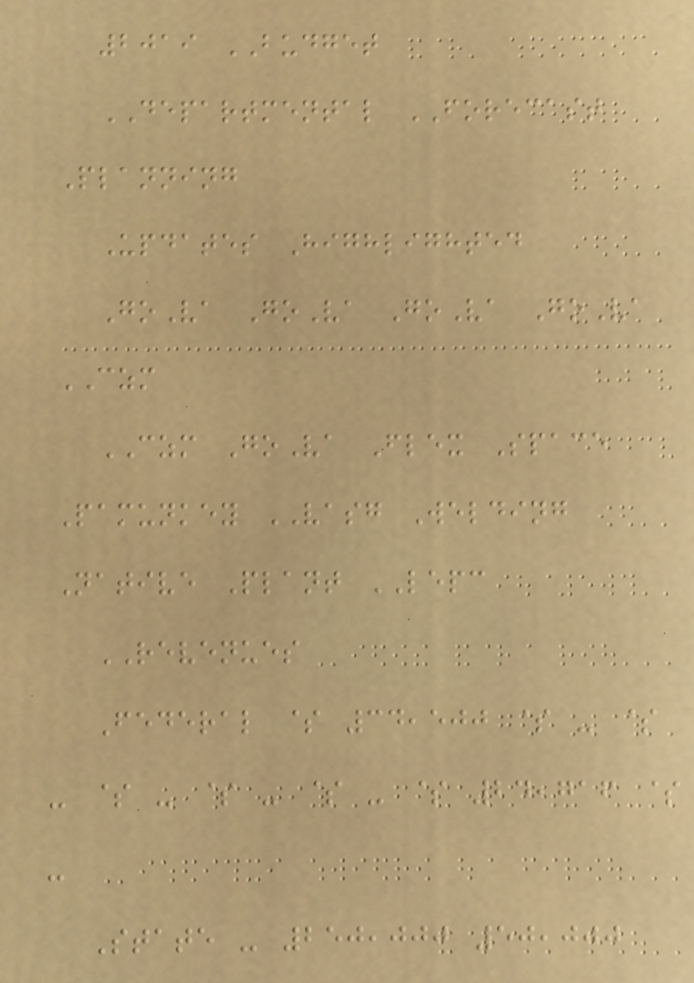2019 BUDGET
DEPARTMENTAL FORECAST
Planning
Updates Highlighted
GoVa GoVa GoVa GoVa
CZM
CZM GoVa Flex Space
Pamunkey VASG Welding
Native Plant LEPC
REVENUES
Federal $ 34,500 $ - $
- $ - $ - $ - $ 24,716 $
-
State - 250,000 50,000
